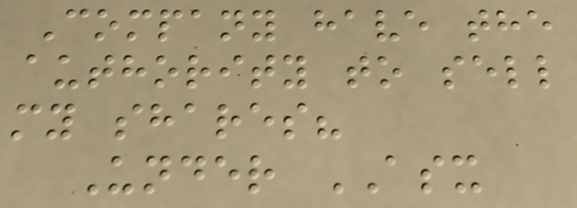Company have the
authority to sell
my shares?
Under ASX
